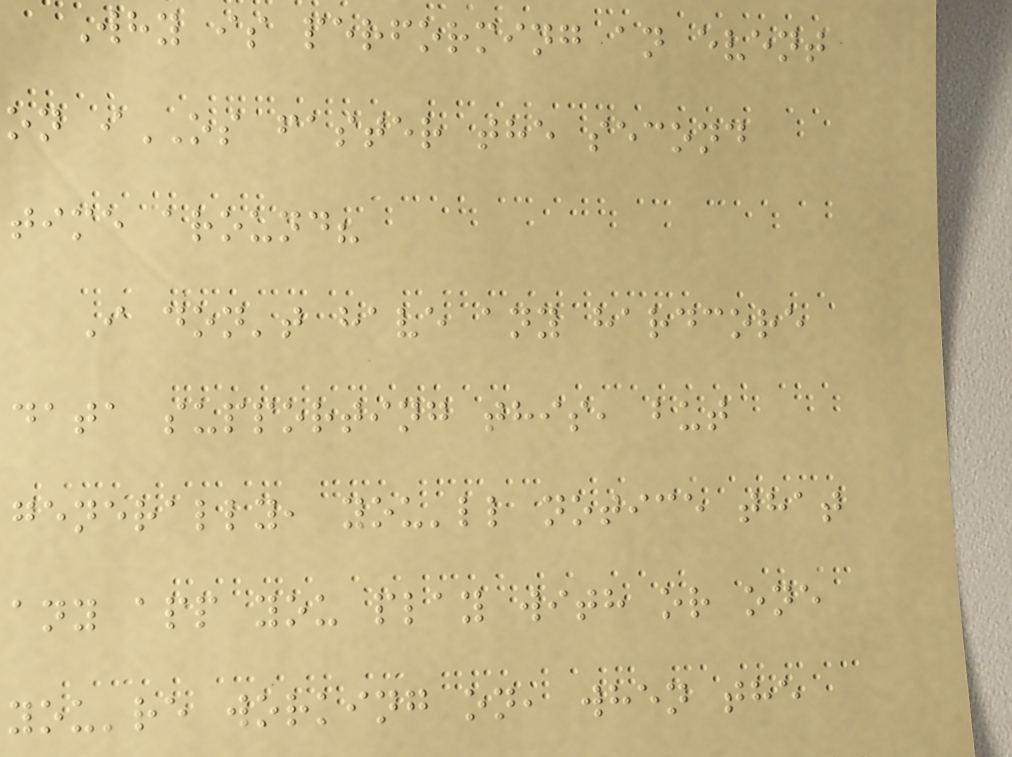Why is performing an event
on iOS faster the second
time around?
I don't have any hardcore
data supporting this, but
generally, you'll notice that
any app you play with or one
you're working on, when the
